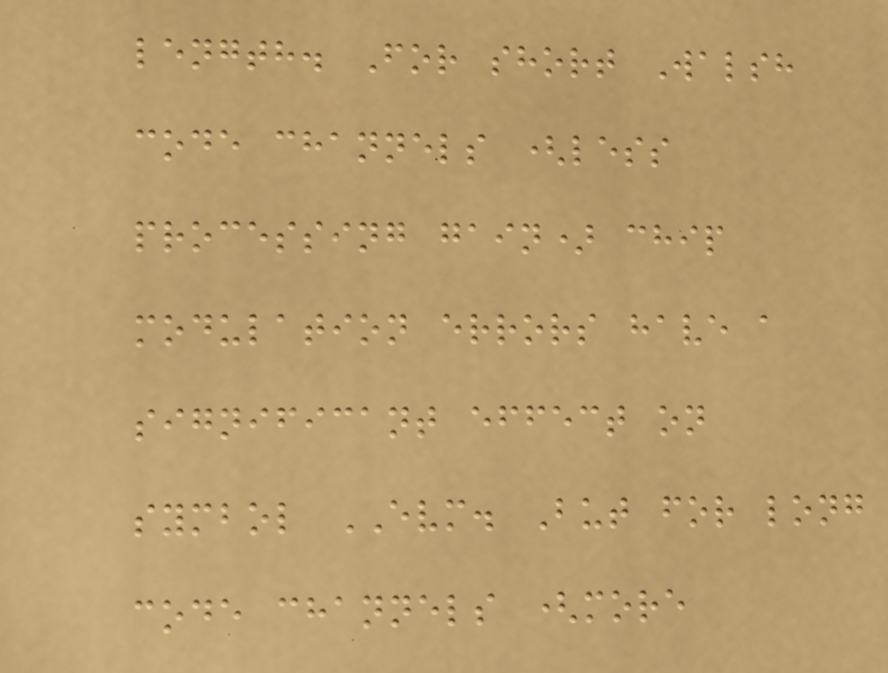length. For short Walsh
code channels (less
processing gain) chip
modulation errors have a
significant effect on
symbol EVM. But for long
code channels (more
